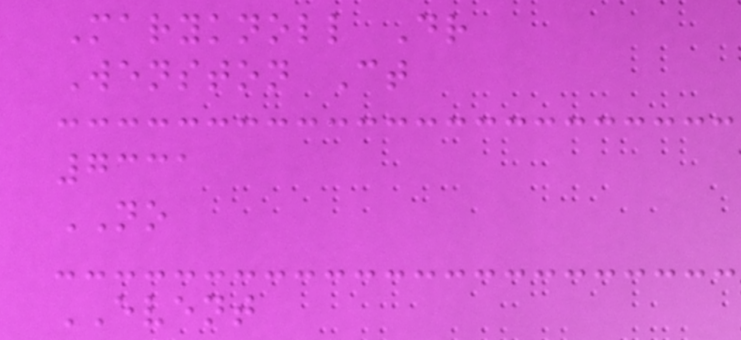Maryknoll Dr
Wenston Ct
7331
NO
EVENT
